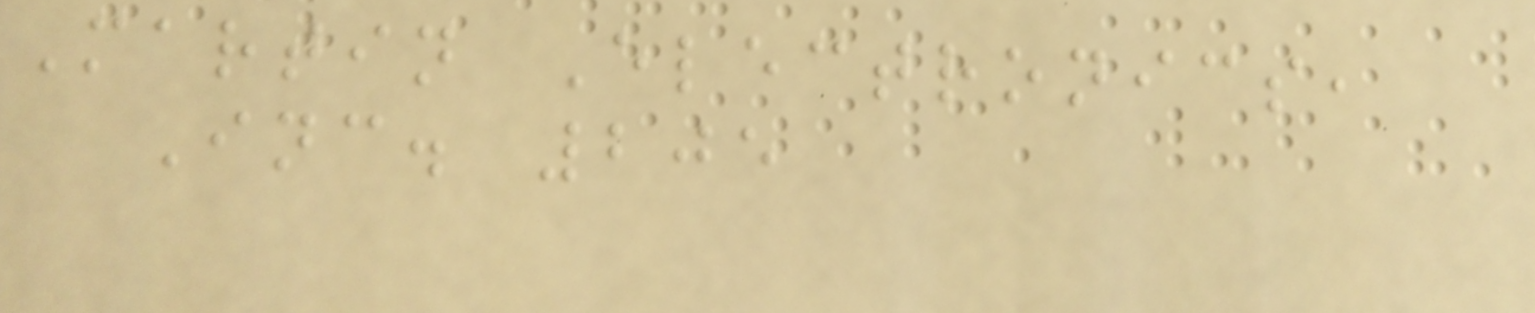Martin Electronics,
Inc. 205
